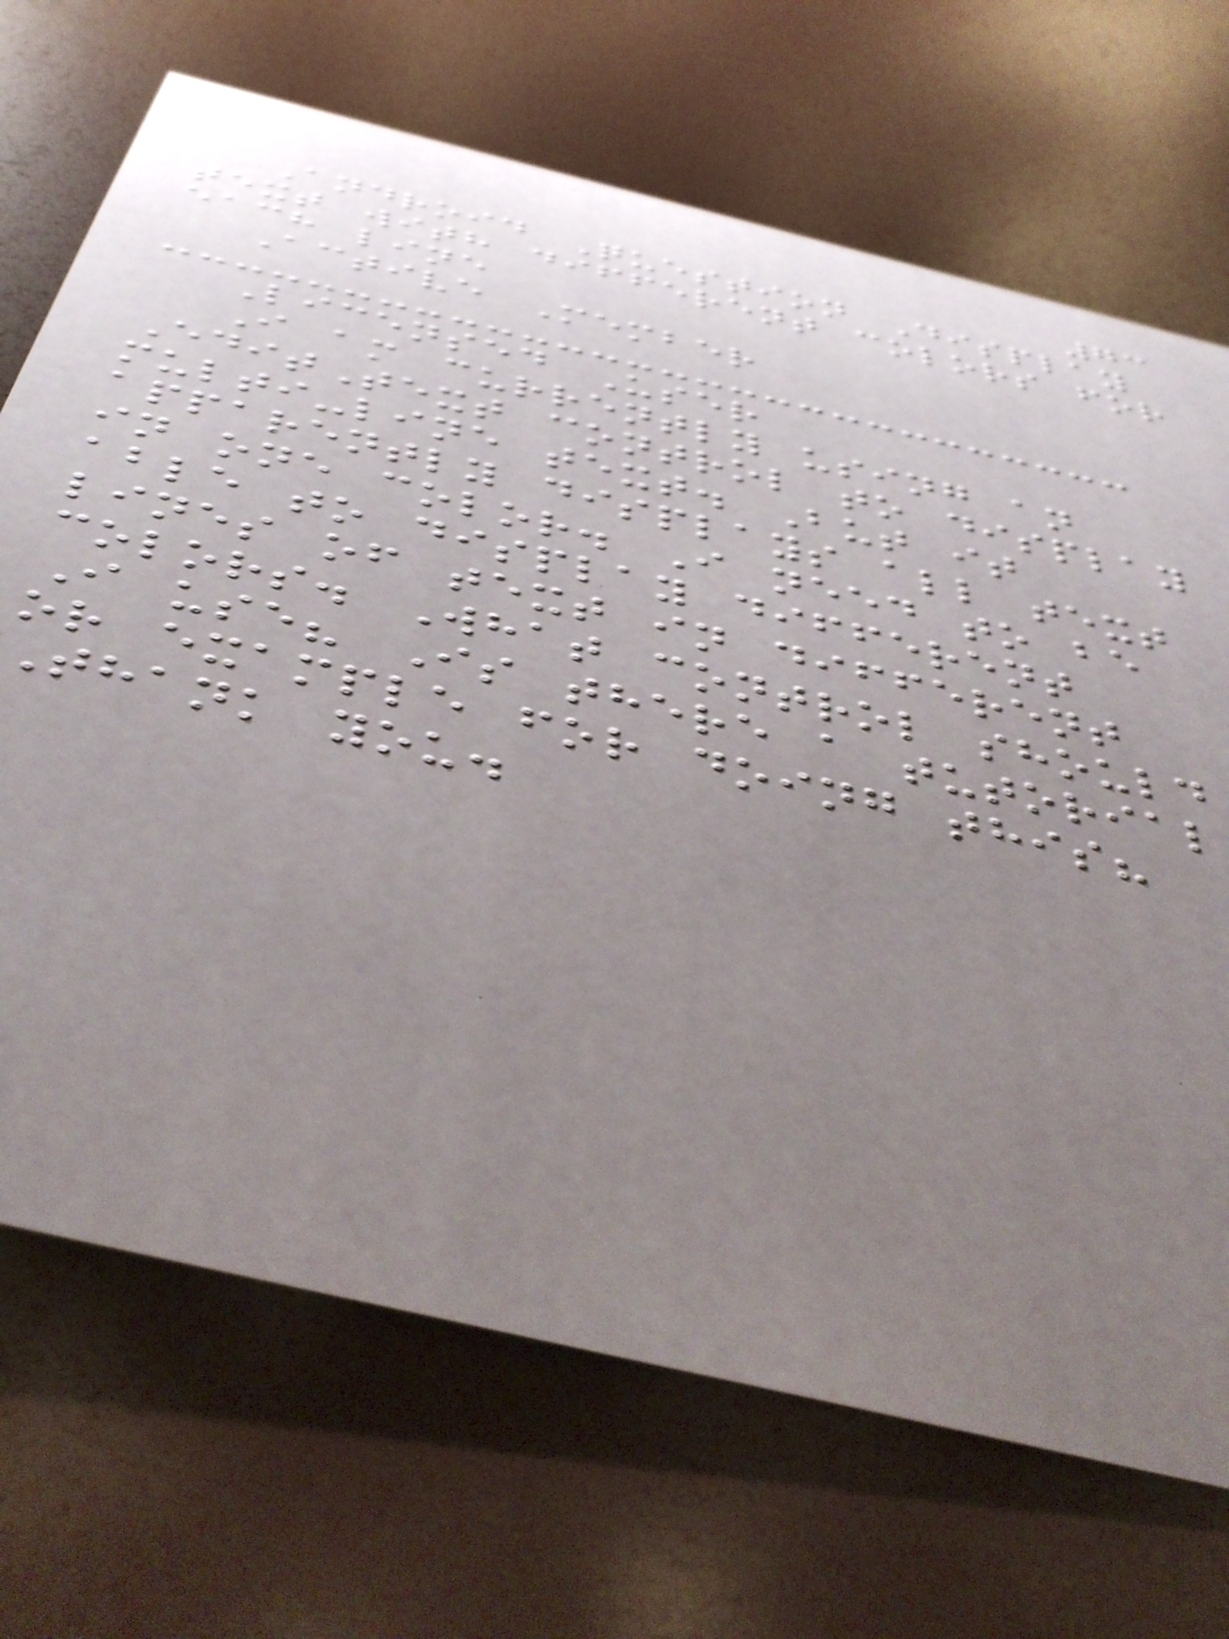73
Android Question Display
text with different colors for
each line
Active Member
Licensed User
I am currently using an
EditText control to display
multi-line text. But it
apparently displays all text
in one color. I need to be
able to display different
lines of text in different
colors. What control should
I use? Is there a tutorial
or example for doing this?
thank you.
